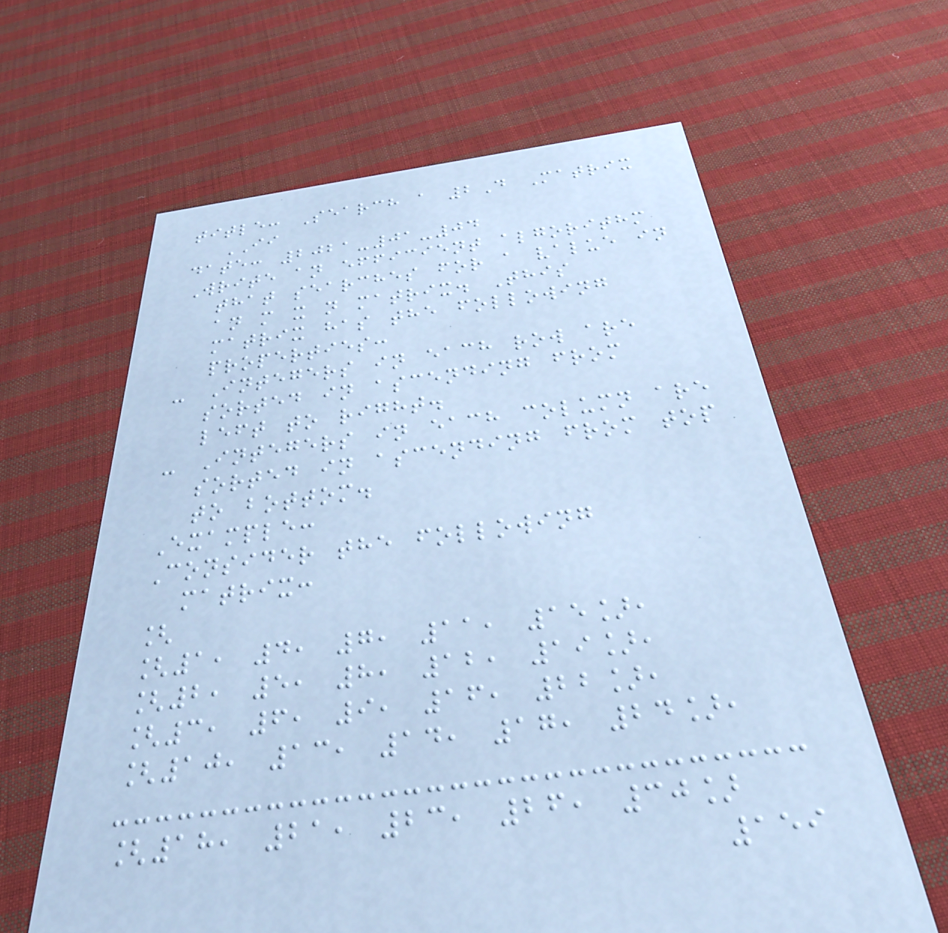title: Search a 2D Matrix
II
date: 2021-01-04
Write an efficient algorithm
that searches for a value in
an m x n matrix. This
matrix has the following
properties:
- Integers in each row are
sorted in ascending from
left to right.
- Integers in each column are
sorted in ascending from top
to bottom.
Example:
Consider the following
matrix:
[
[1, 4, 7, 11, 15],
[2, 5, 8, 12, 19],
[3, 6, 9, 16, 22],
[10, 13, 14, 17, 24],
[18, 21, 23, 26, 30]
159
